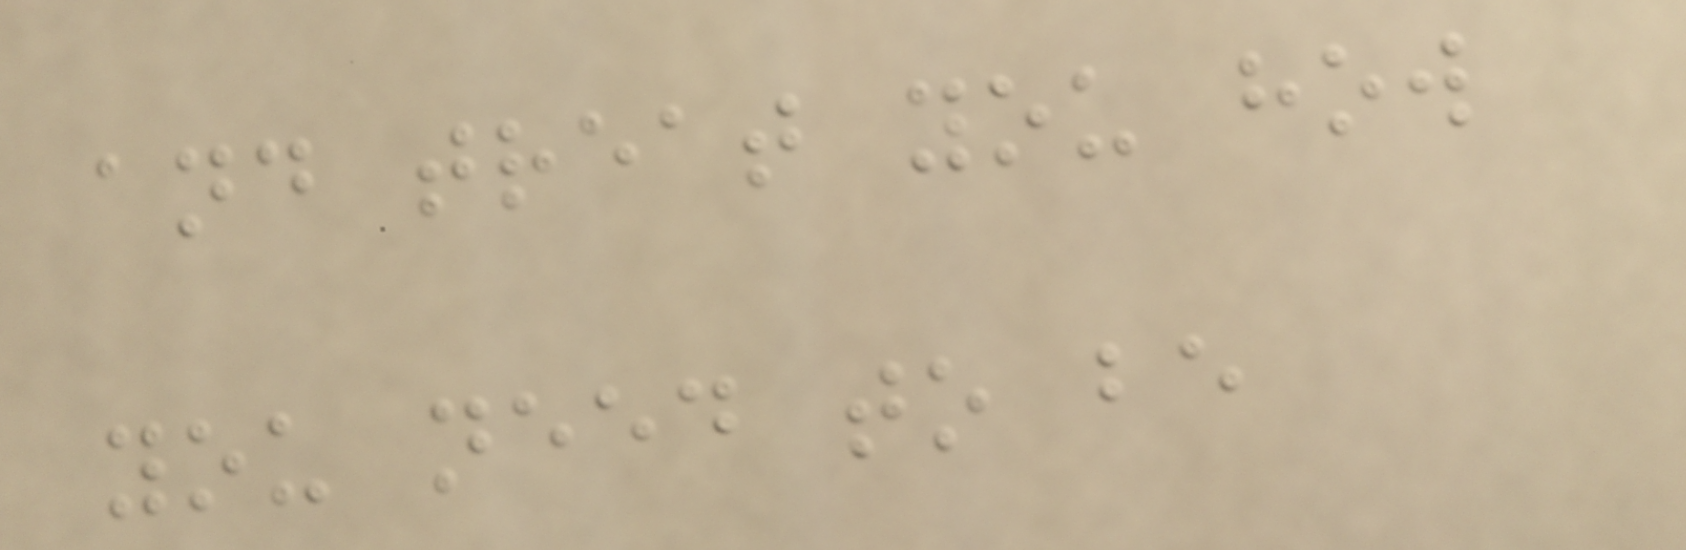and treat you how
you need to be
